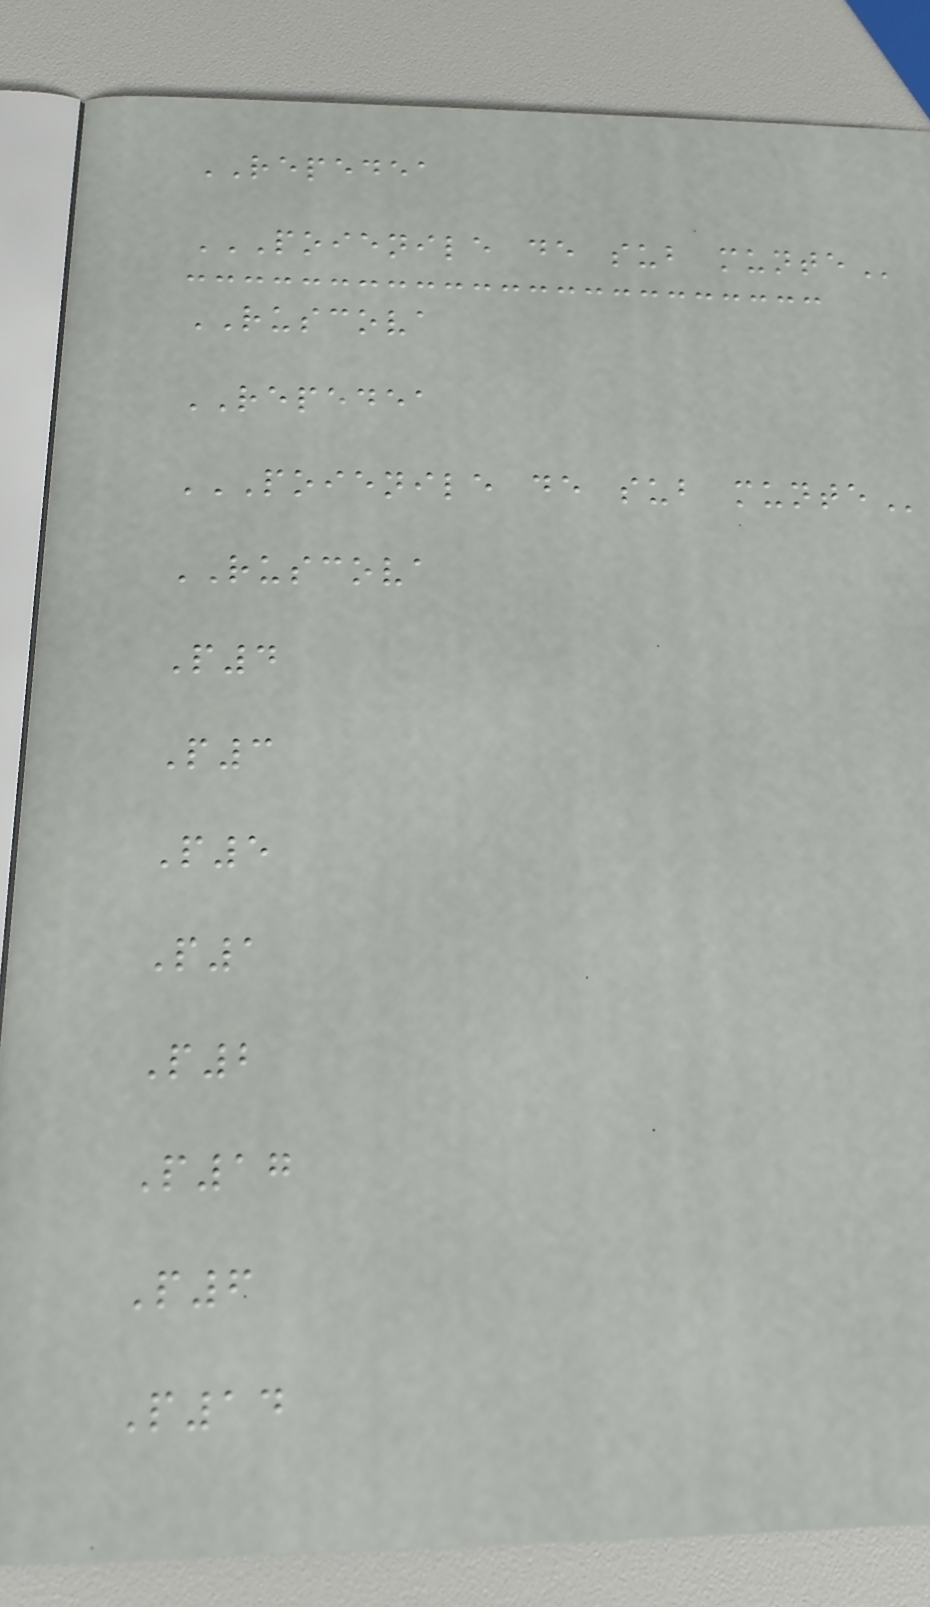REPEDEA
POIENILE DE SUB MUNTE
RUSCOVA
REPEDEA
POIENILE DE SUB MUNTE
RUSCOVA
P4
P3
P5
P1
P2
P17
P6
P14
